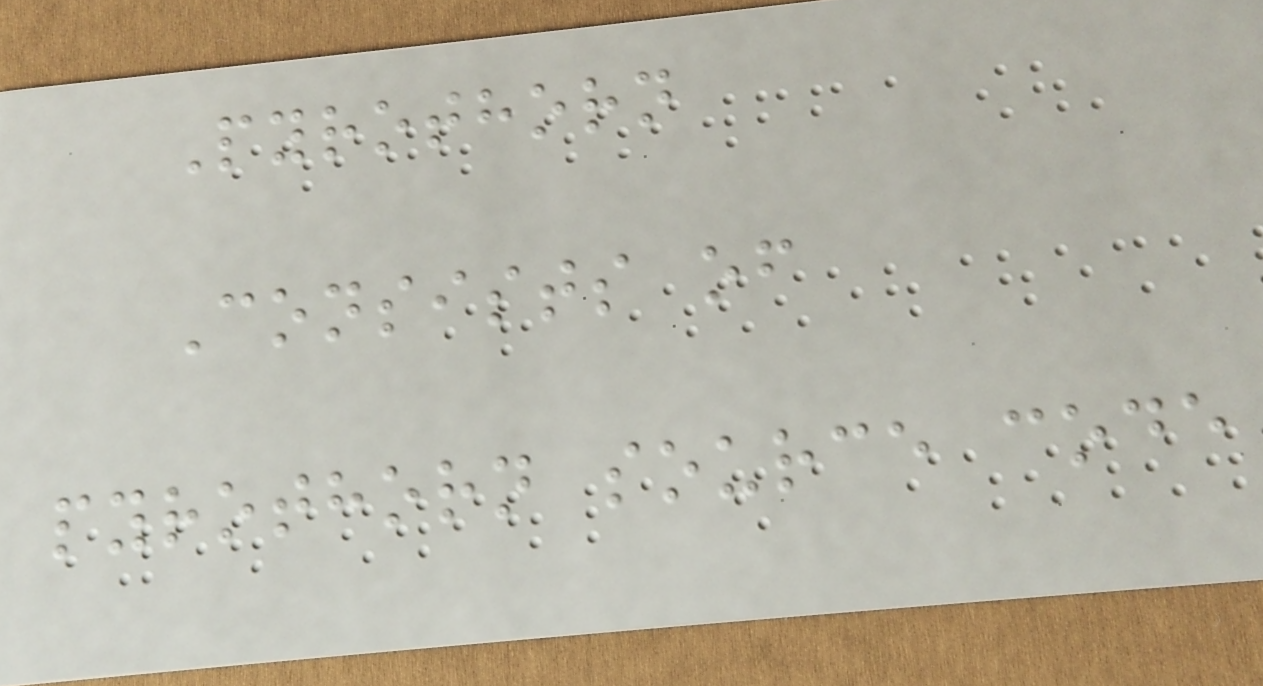Pyrothorn
Consists of
pyrothorn source code
